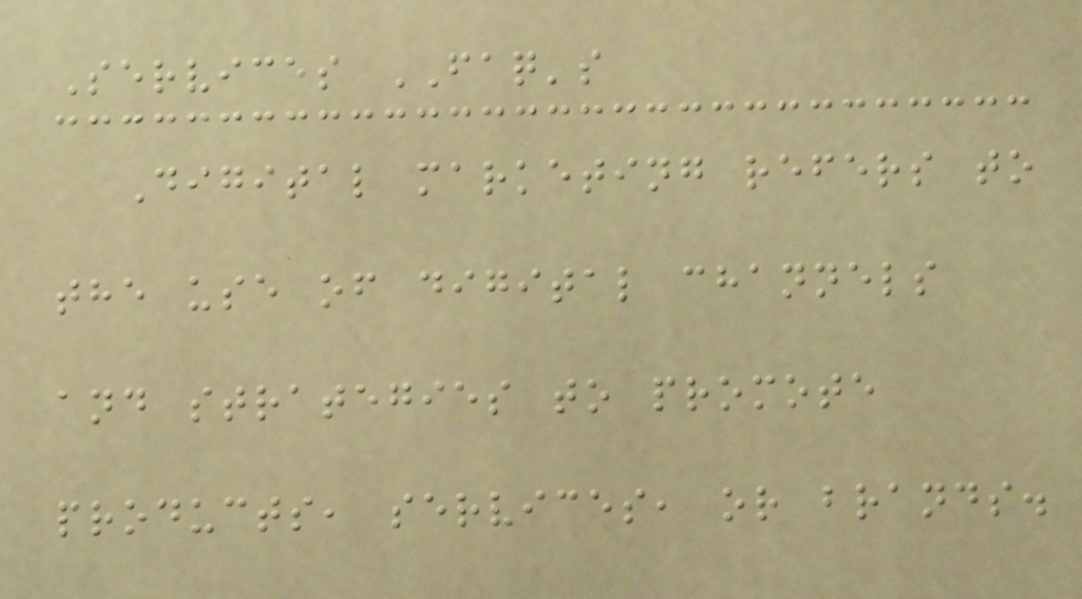Services FAQ's
Digital marketing refers to
the use of digital channels
and strategies to promote
products, services, or brands.
